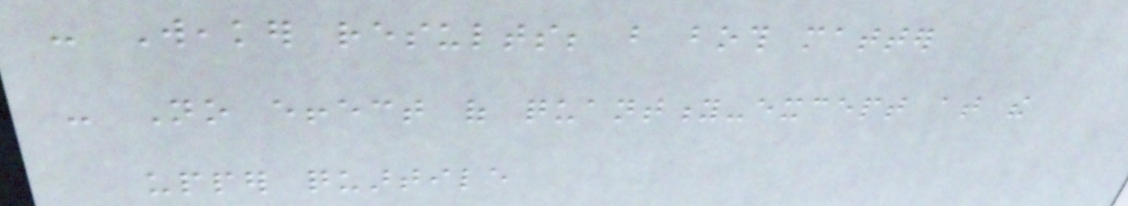- Weaker results; but both matter
- No effect of quantity-except at the
upper quartile
